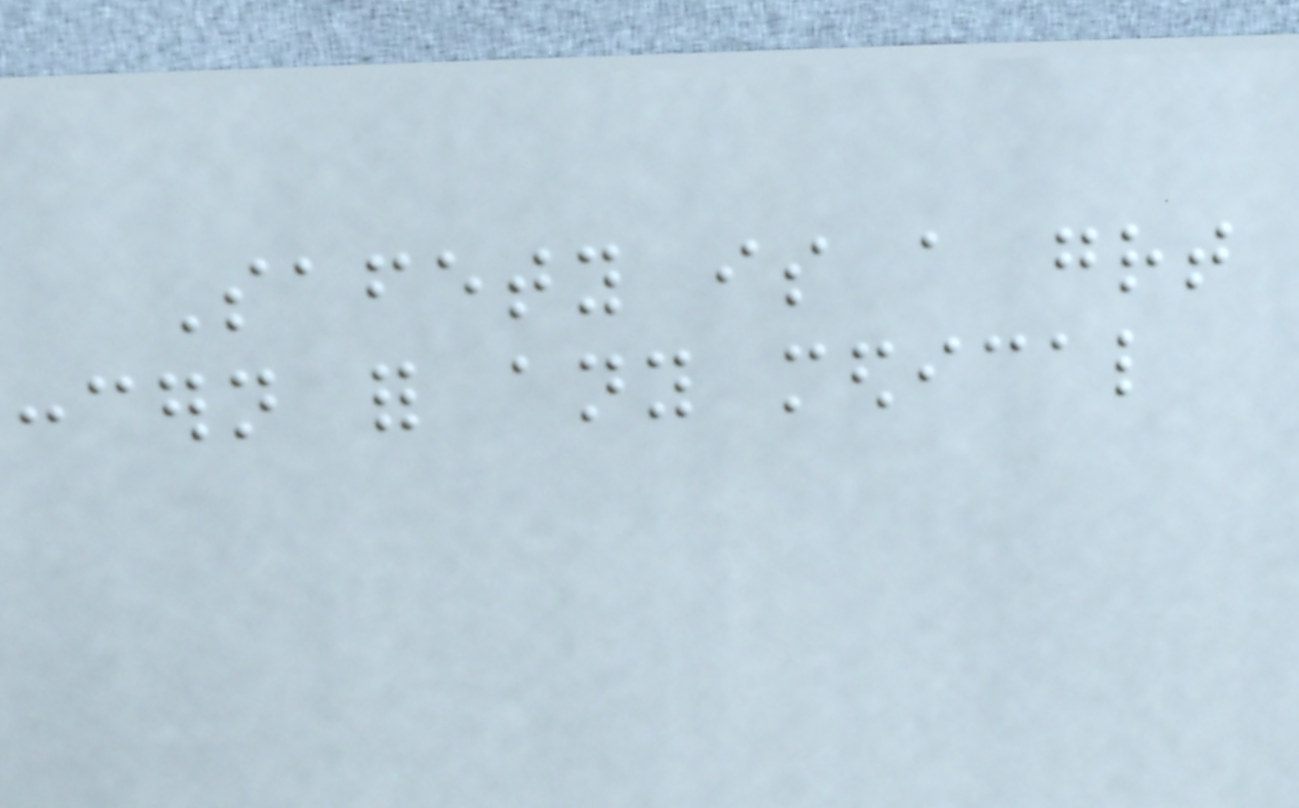Safety is a great
concern for any medical
